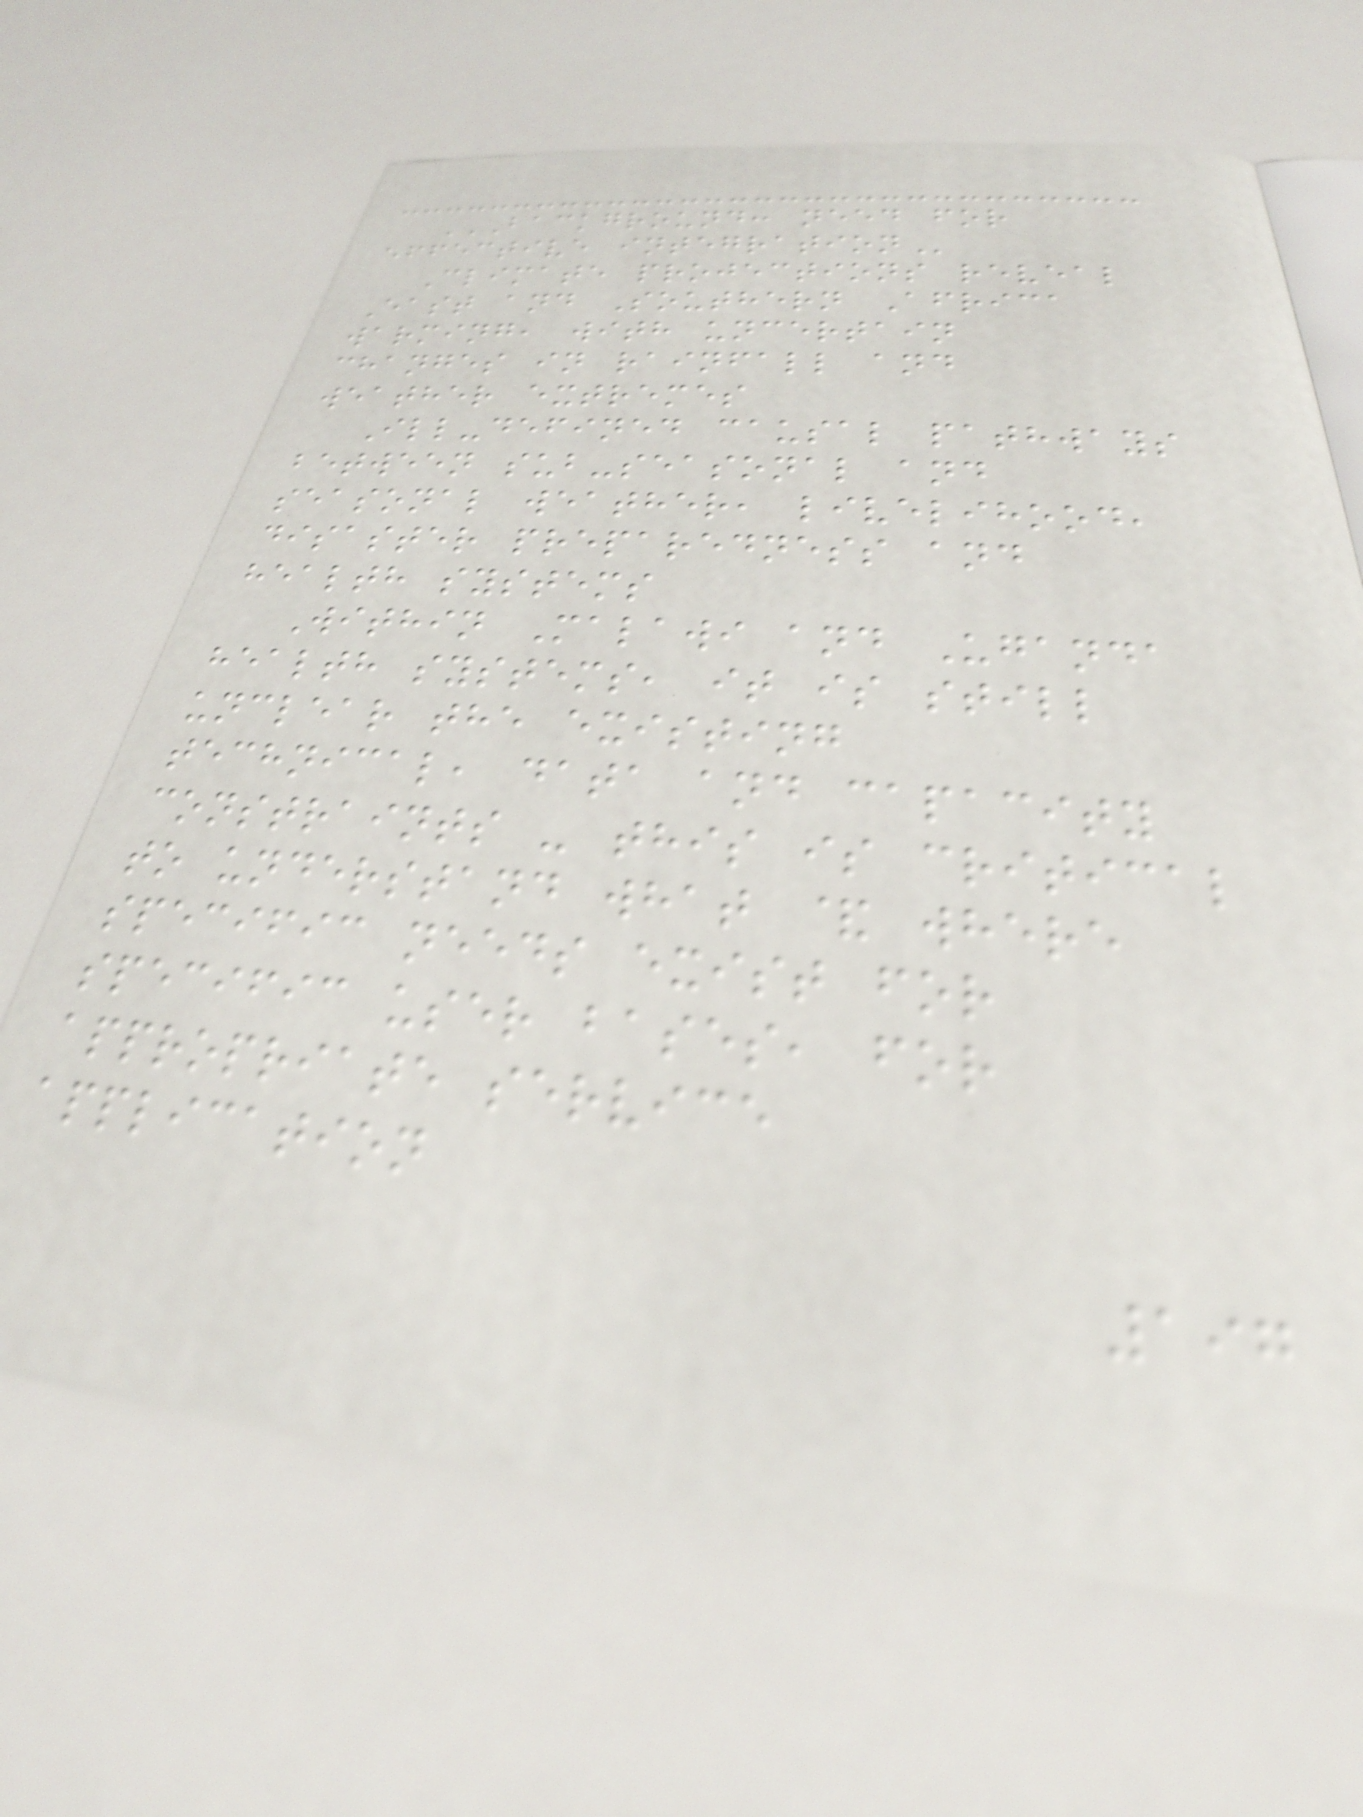BACKGROUND: NEED FOR
EFFECTIVE INTEGRATION
Climate projections reveal
East and Southern Africa
warming, with uncertain
changes in rainfall and
weather extremes
Ill-defined causal pathways
between sub-seasonal and
seasonal weather, livelihood,
disaster preparedness and
health systems
Within Malawi and Uganda
health systems, it is still
unclear the existing
technical, data and capacity
constraints - this is critical
to understand what & where
specific needs exist for
specific user bases, for
appropriate service
application
197
